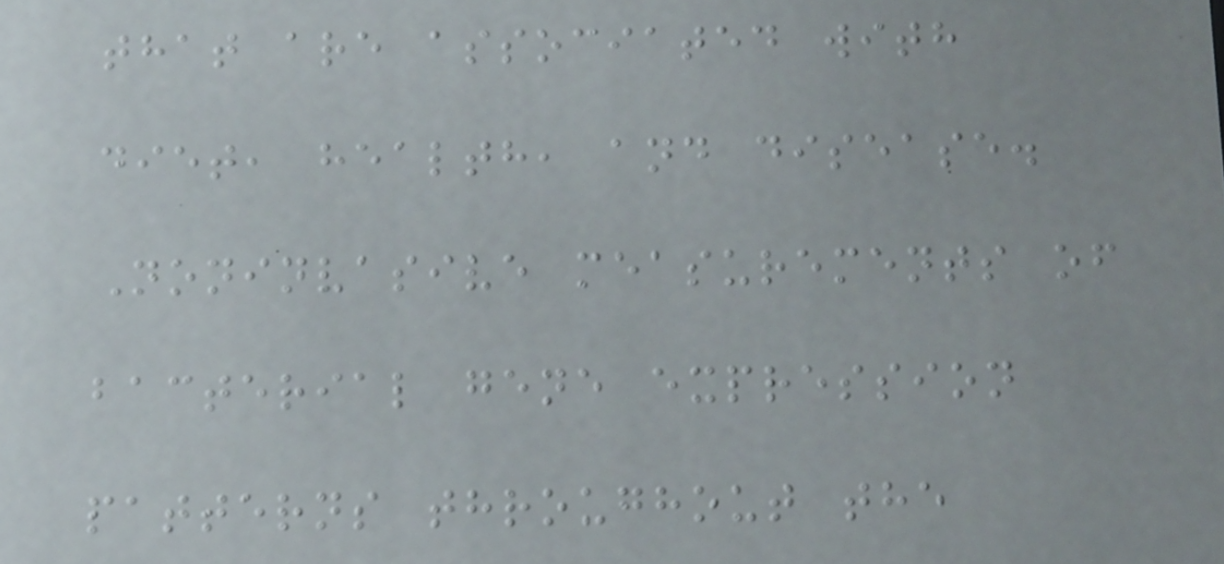that are associated with
diet, health, and disease.
Noninvasive measurements of
bacterial gene expression
patterns throughout the
